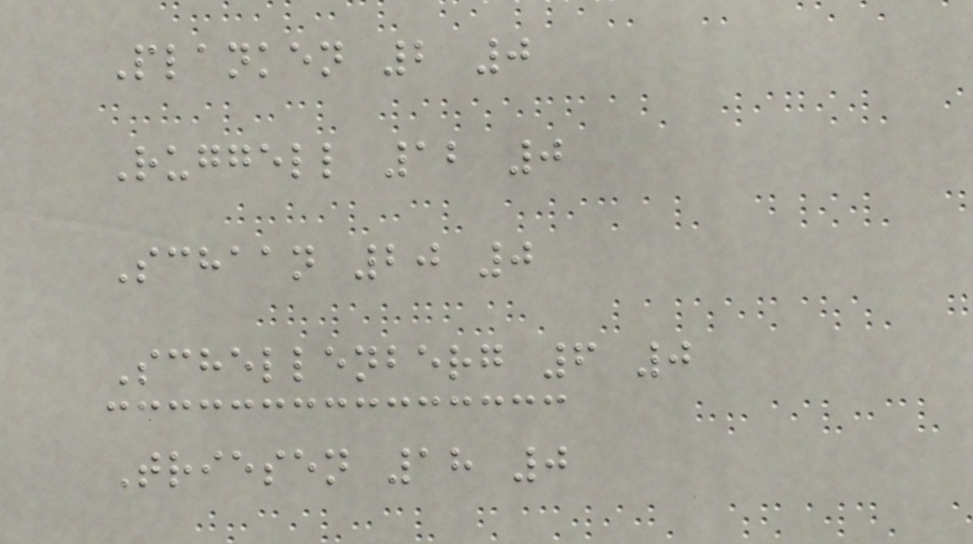Planken 2 0
Ruggell 12 0
Schaan 20 0
Schellenberg 6 0
Triesen 18 0
